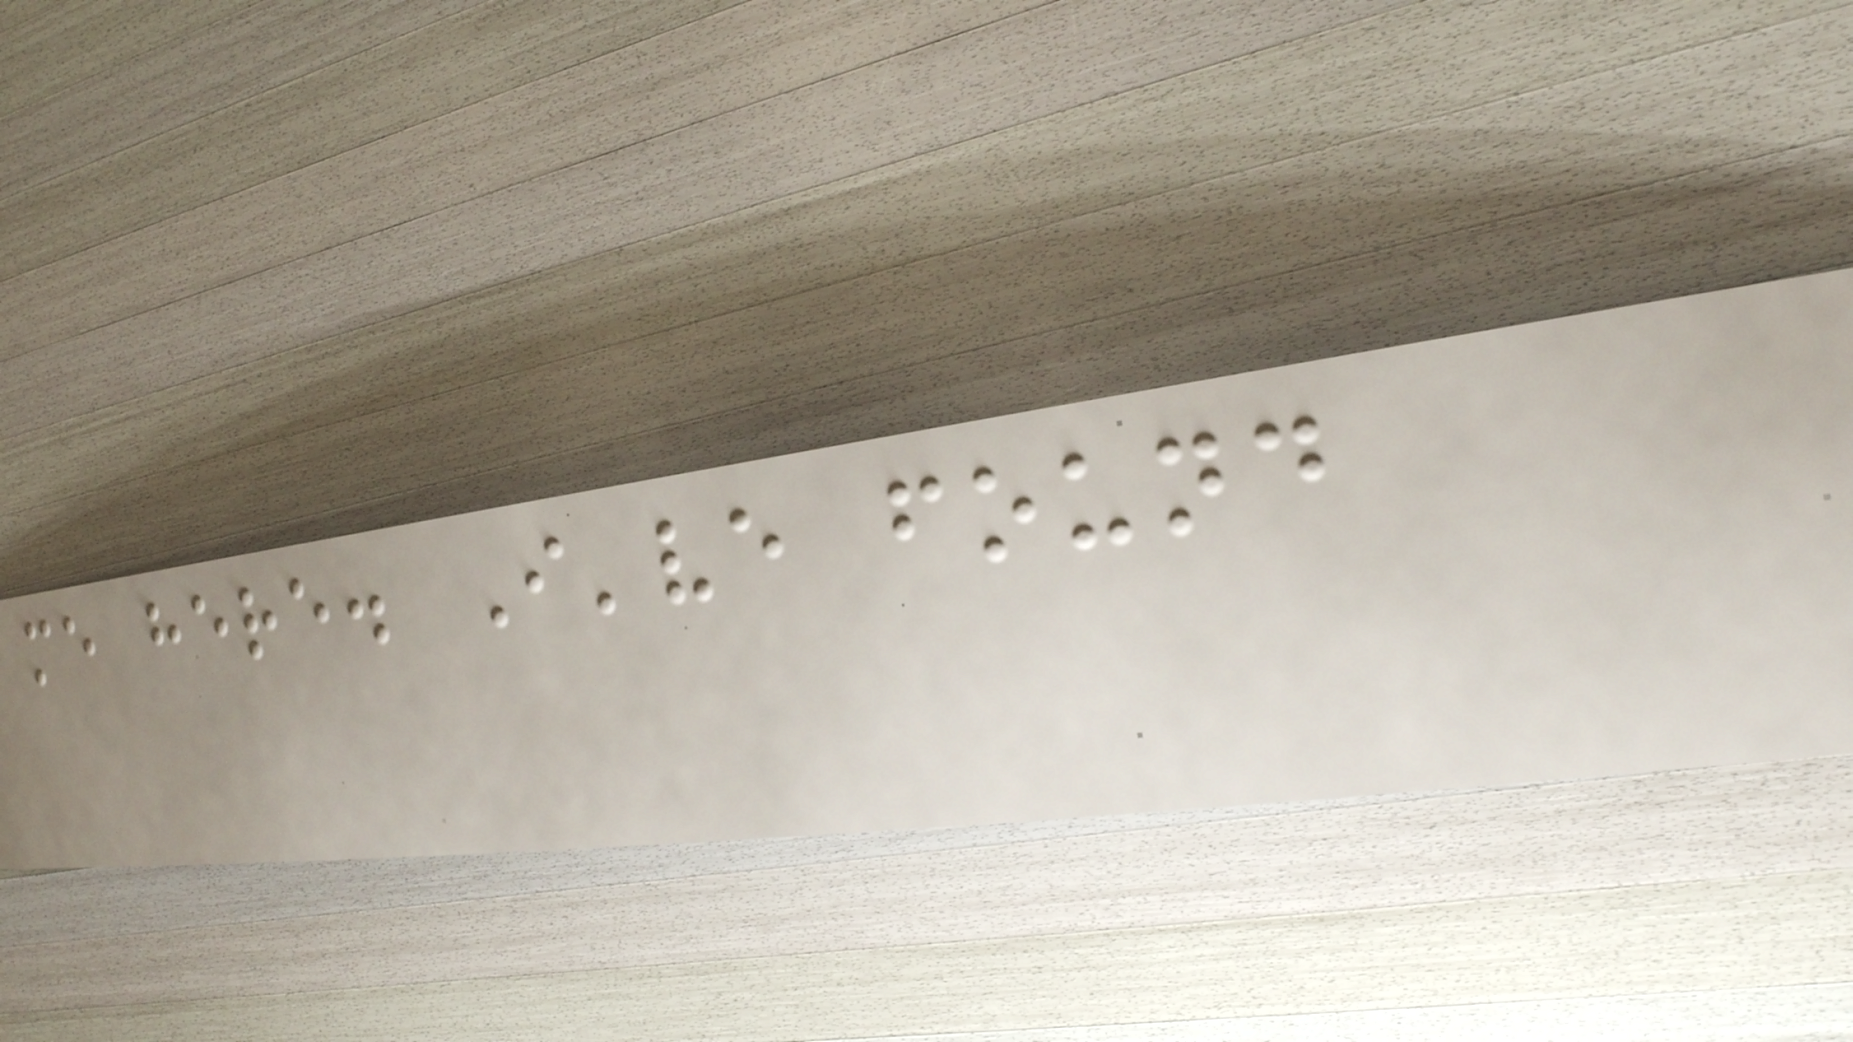me here. I've found
